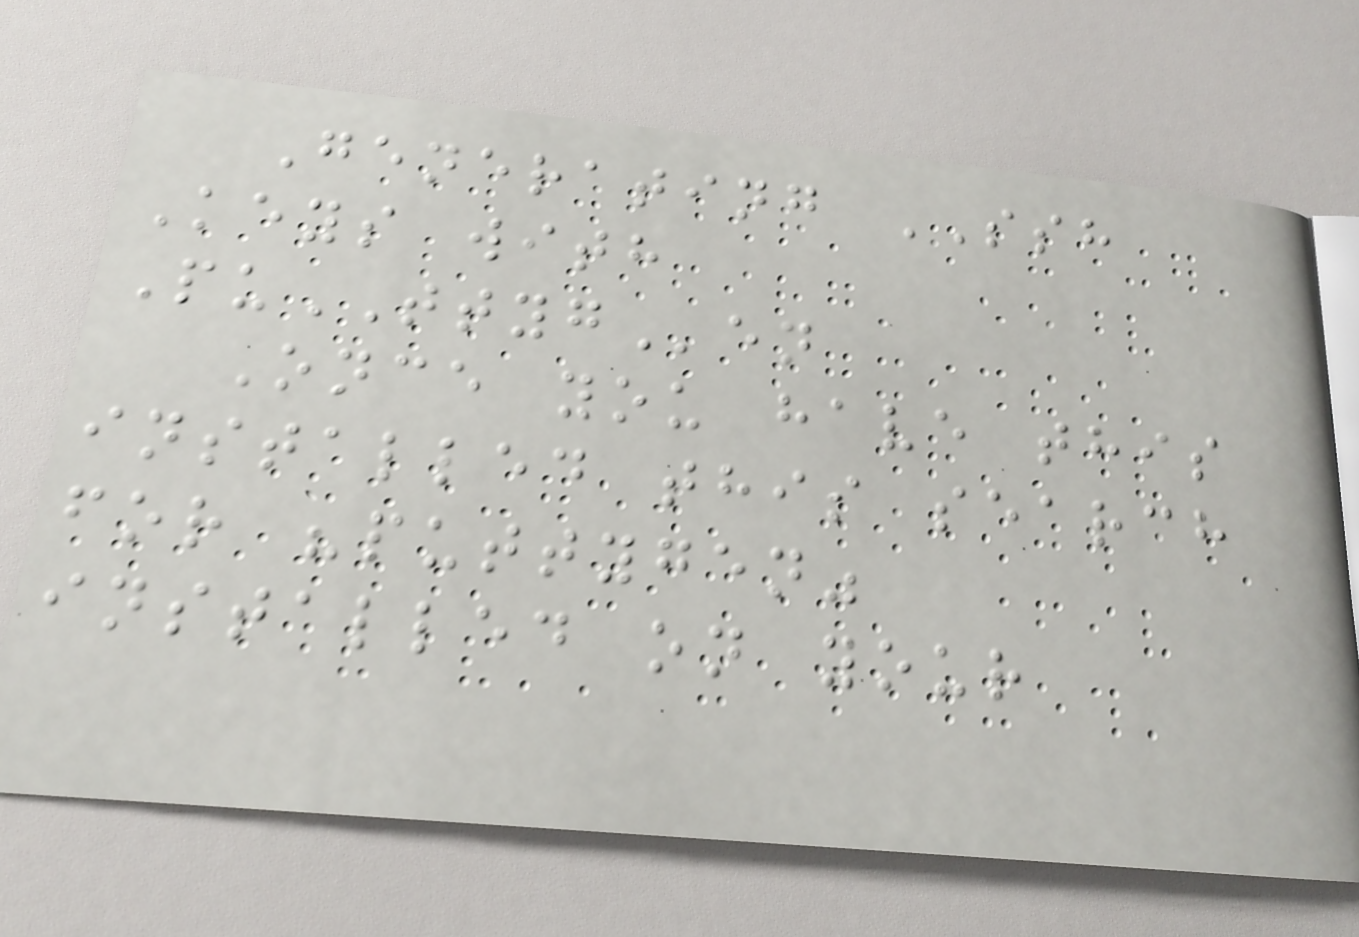Generating SSH
Keys with
PuTTYGen
Once you have this
installed this search
for "puttygen"
installed on your
